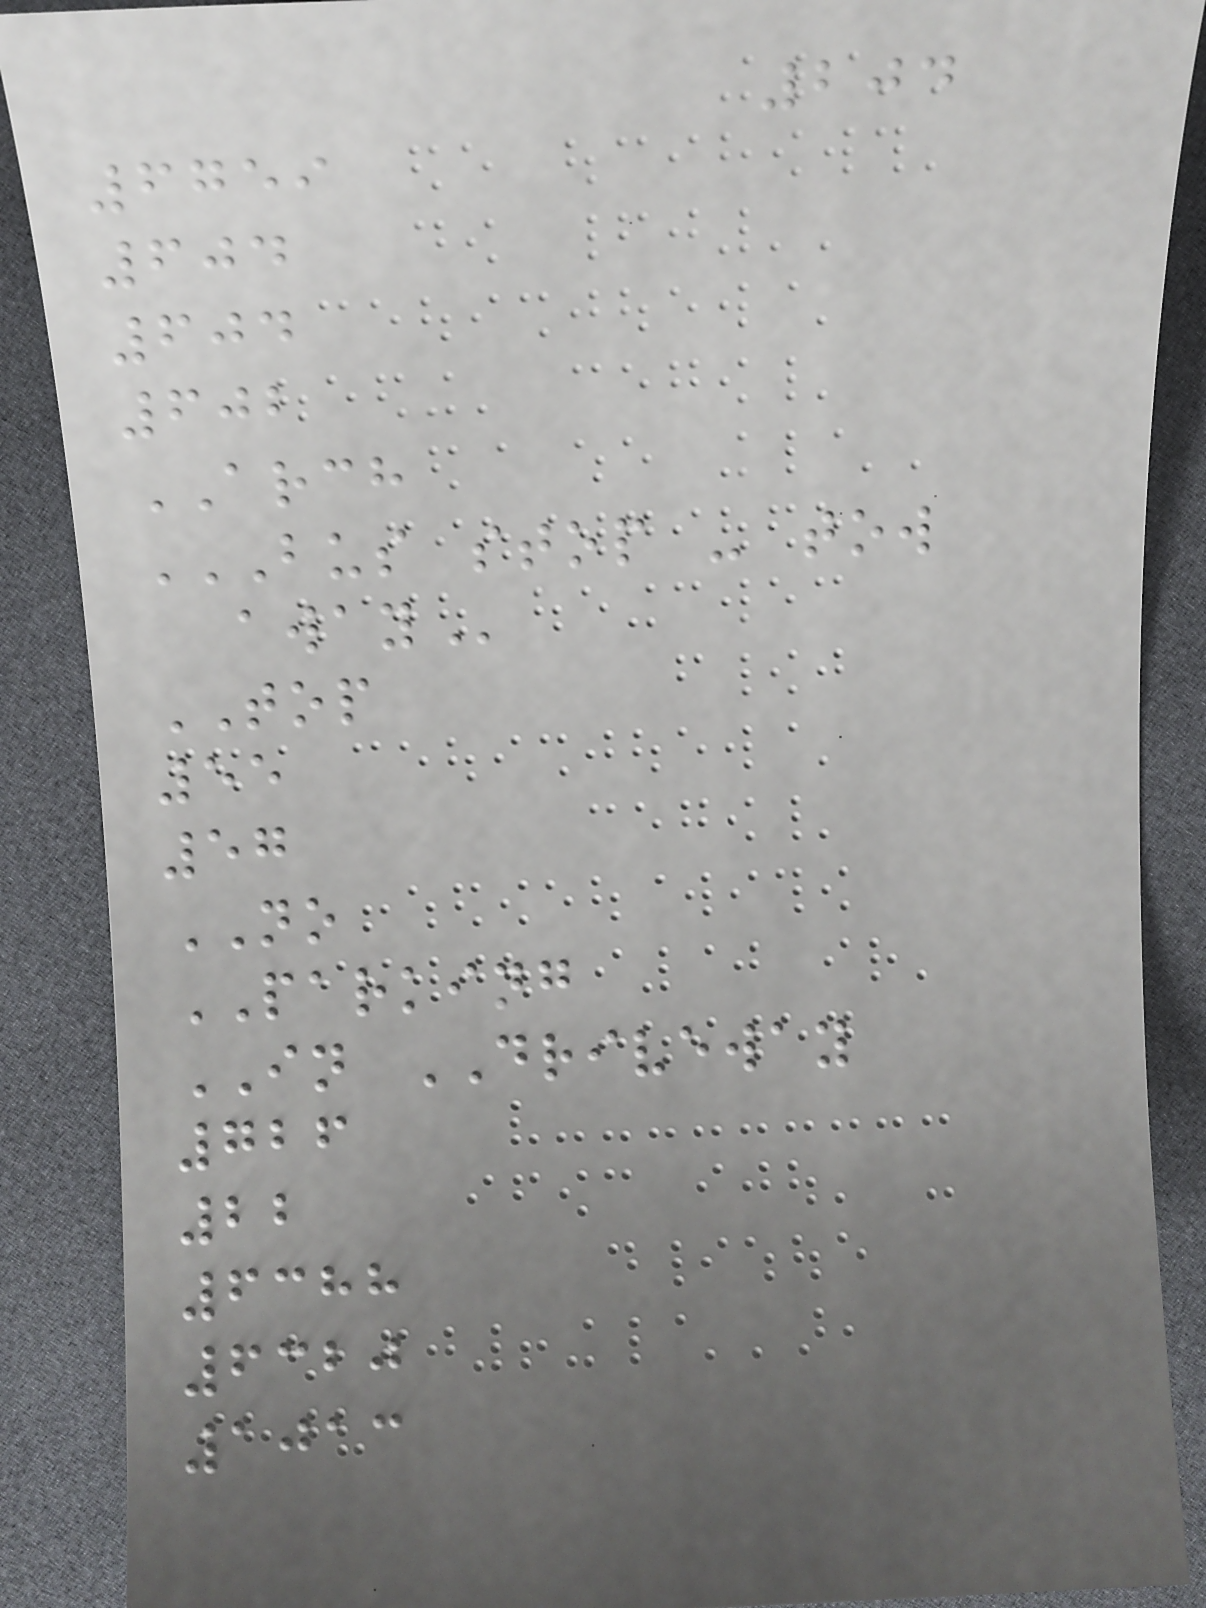204
6759
604
604
602
ARCH
BUS STOP - TOW
AWAY
TOP
55
57
NO
PARKING
IN DRIVEWAY
726
22
6388
6320
1013
